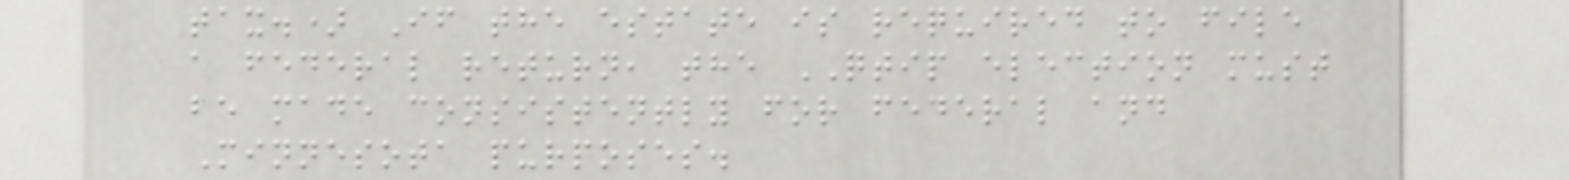tax.) If the estate is required to file
a federal return, the QTIP election must
be made consistently for federal and
Minnesota purposes.
